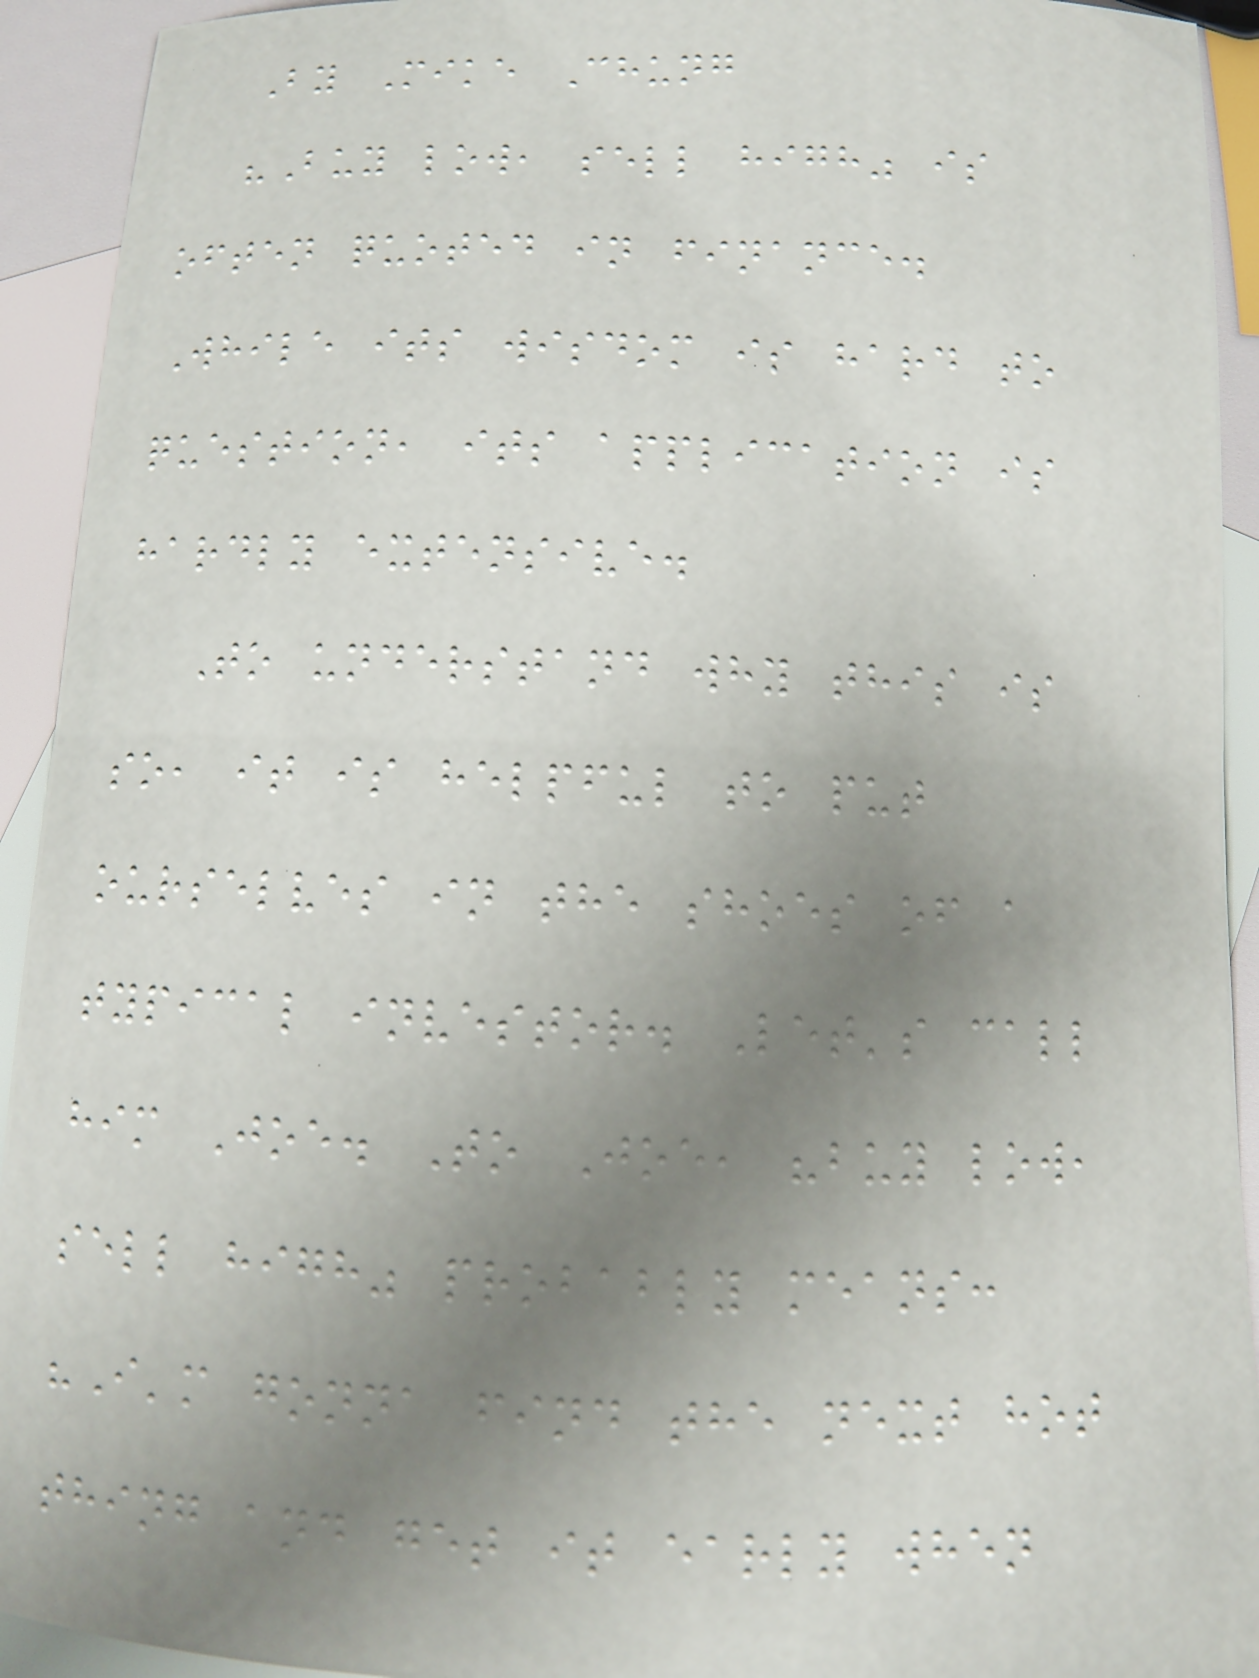By Mike Chung
"Buy low, sell high" is
often quoted in finance.
While its wisdom is hard to
question, its application is
hardly extensive.
To understand why this is
so, it is helpful to put
ourselves in the shoes of a
typical investor. Let's call
him Joe. To Joe, "buy low,
sell high" probably means:
"I'm gonna find the next hot
thing and get it early when
